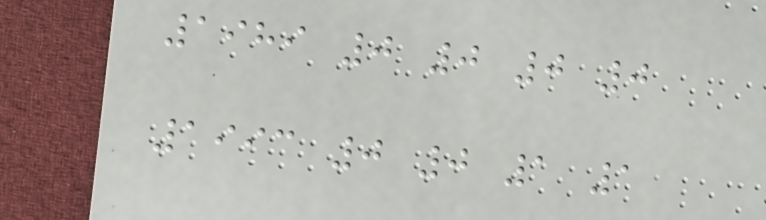1989 0 0 0 0
1993 0 0 1 1
